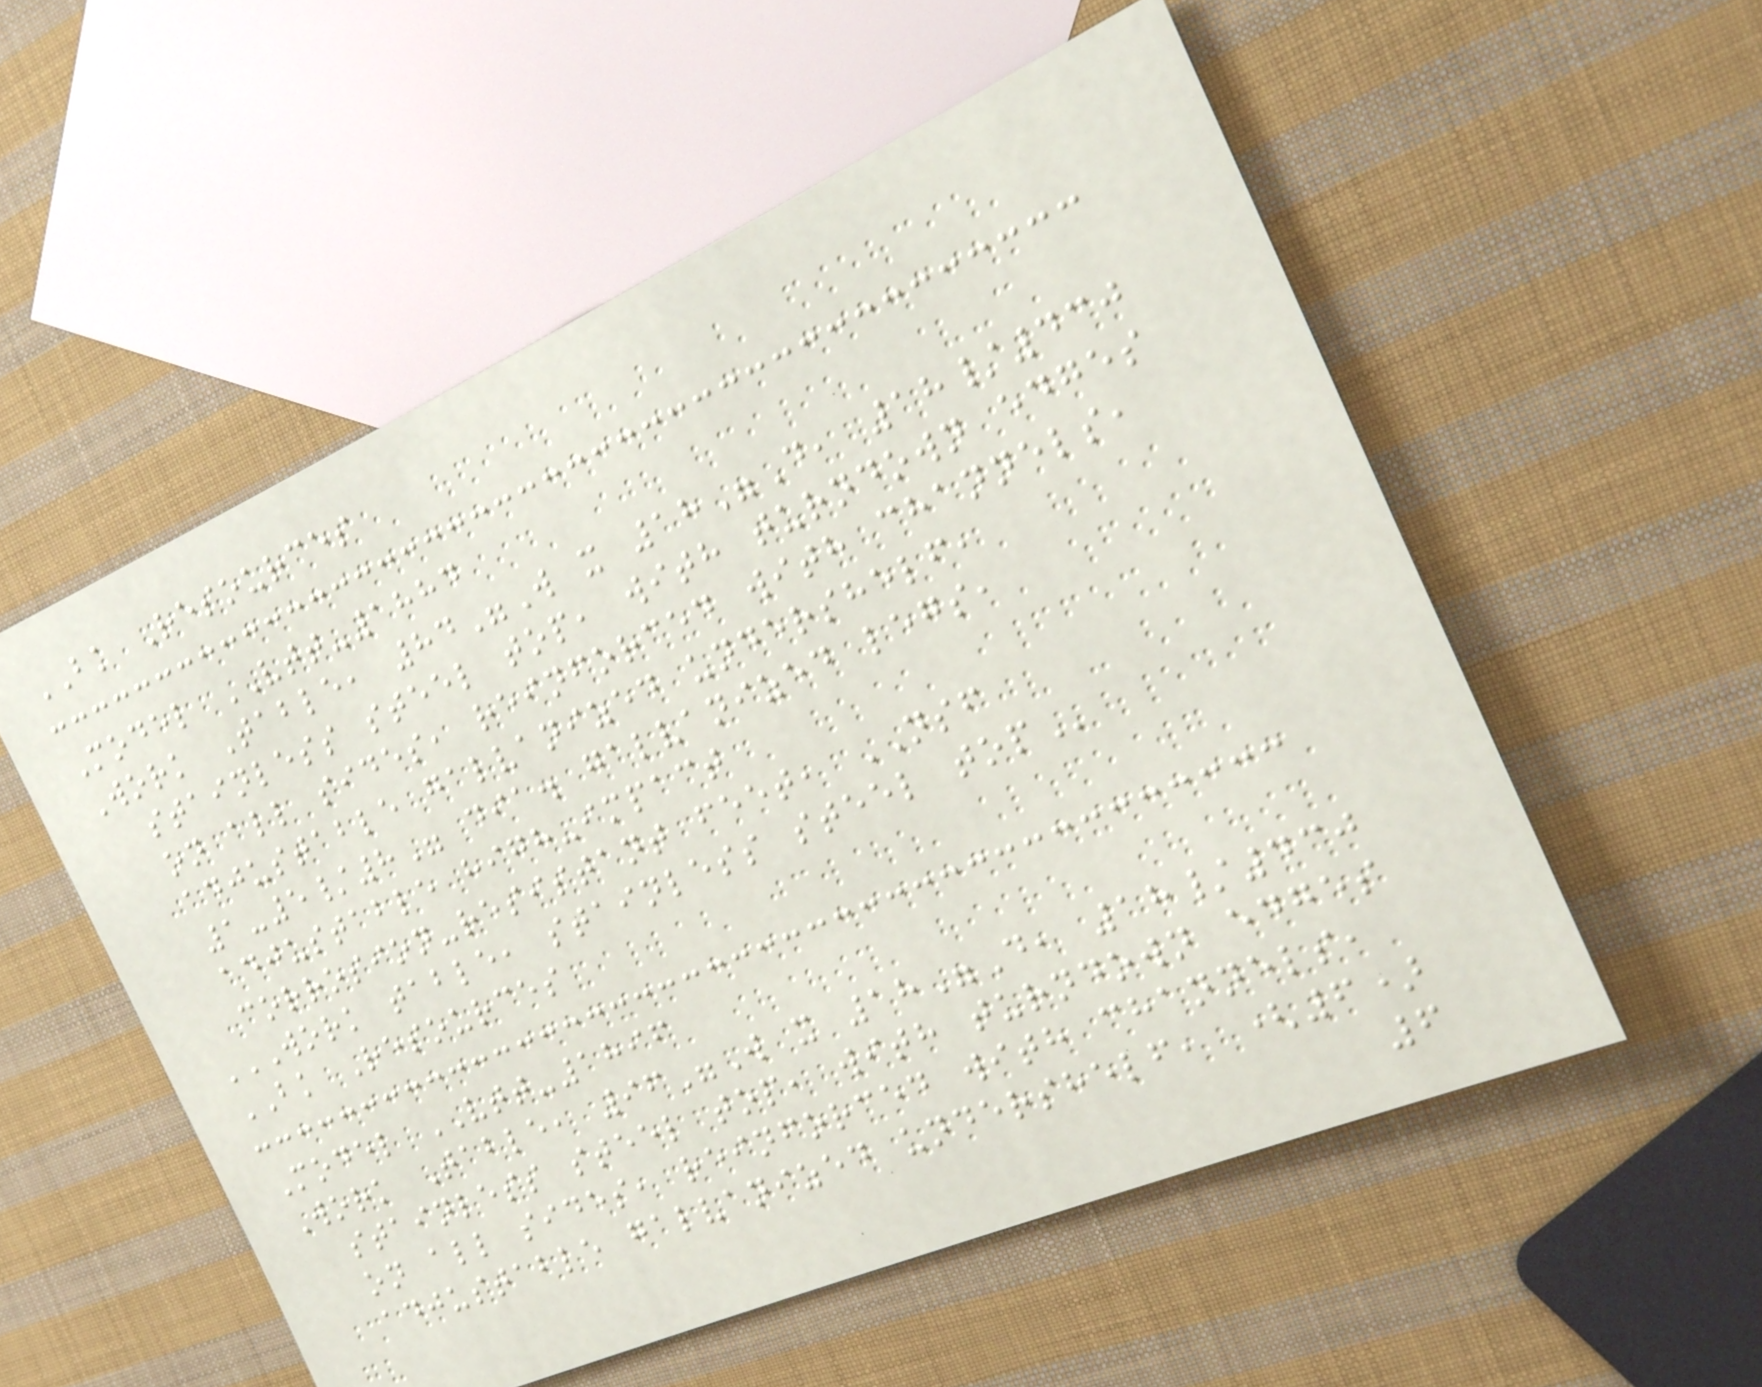BK Resources
Model VTT-1884
Work Table, 84"W x 18"D, 18/430
stainless steel top, with turndown edges
on all sides, reinforced with channels,
adjustable galvanized undershelf,
1-5/8" dia. galvanized legs,
adjustable high-impact
corrosion-resistant feet, NSF
WORK TABLE, STAINLESS STEEL TOP
BK Resources
Model VTT-1896
Work Table, 96"W x 18"D, 18/430
stainless steel top, with turndown edges
on all sides, reinforced with channels,
adjustable galvanized undershelf, (6)
6
